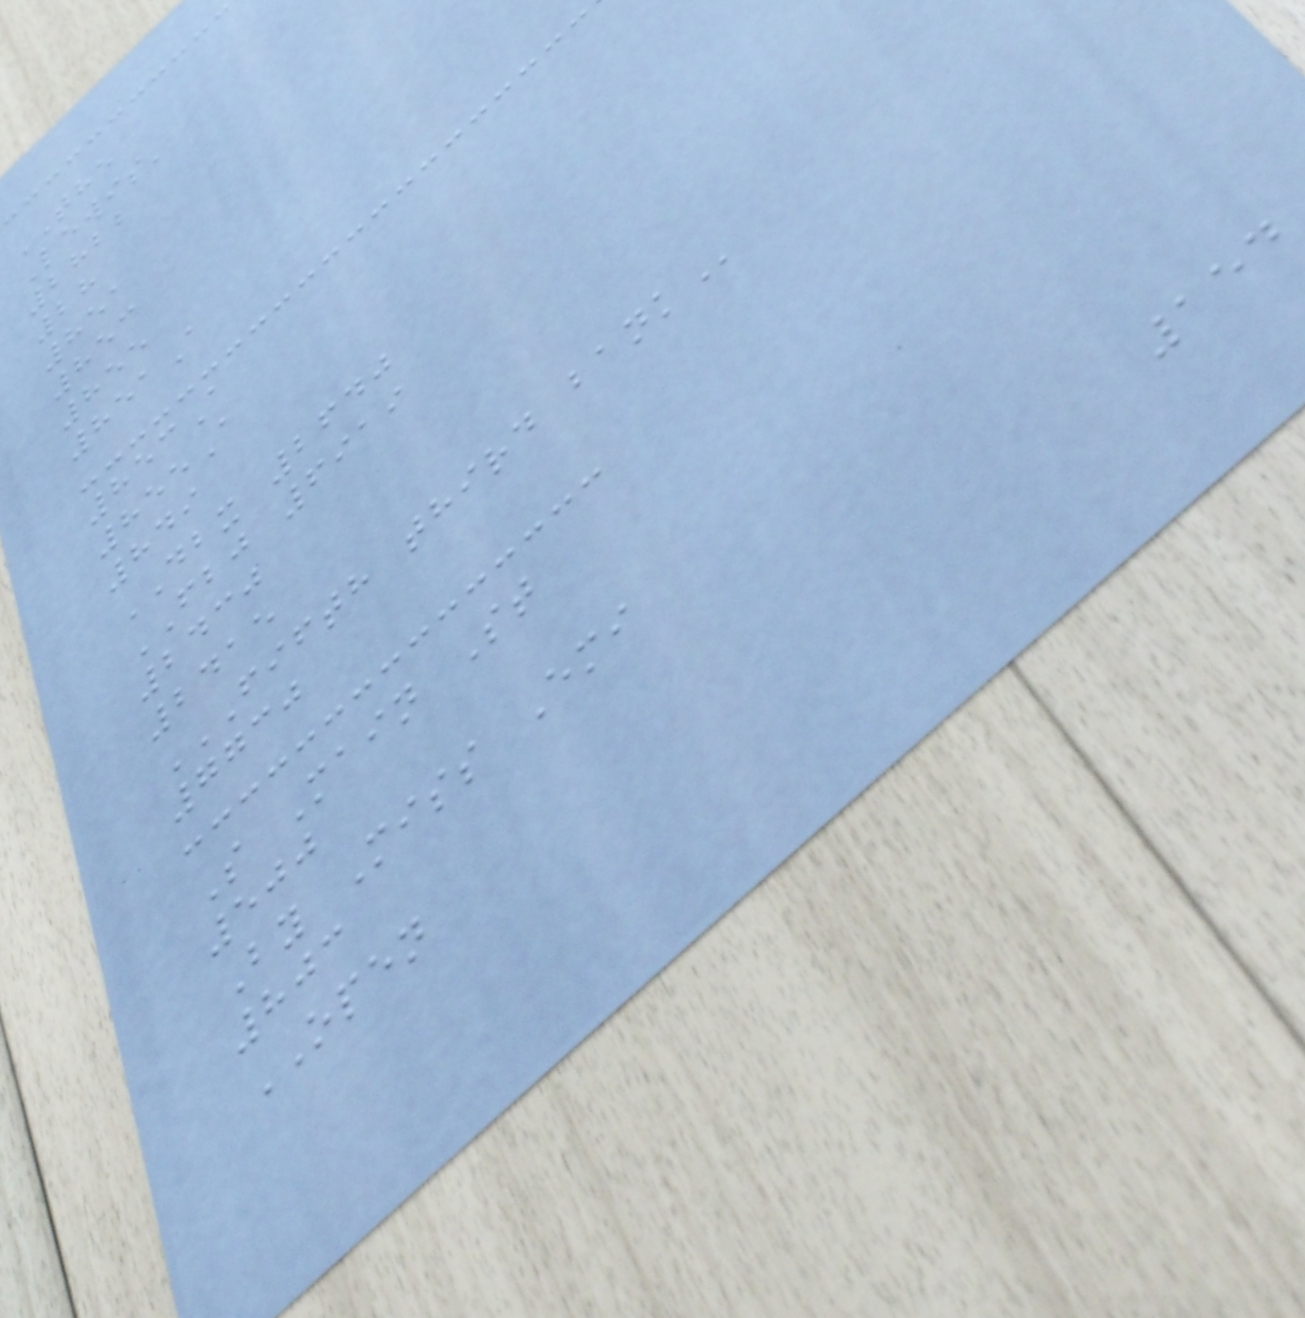THE
Lewis'
2822
28
851
853
855
851A
853A
855A
849
DBX 2640
FBJ 6919
2430
2415
FIFTH THIRD BANK
7730
S Main St
500
By Miss Emi
803
OPEN
154
